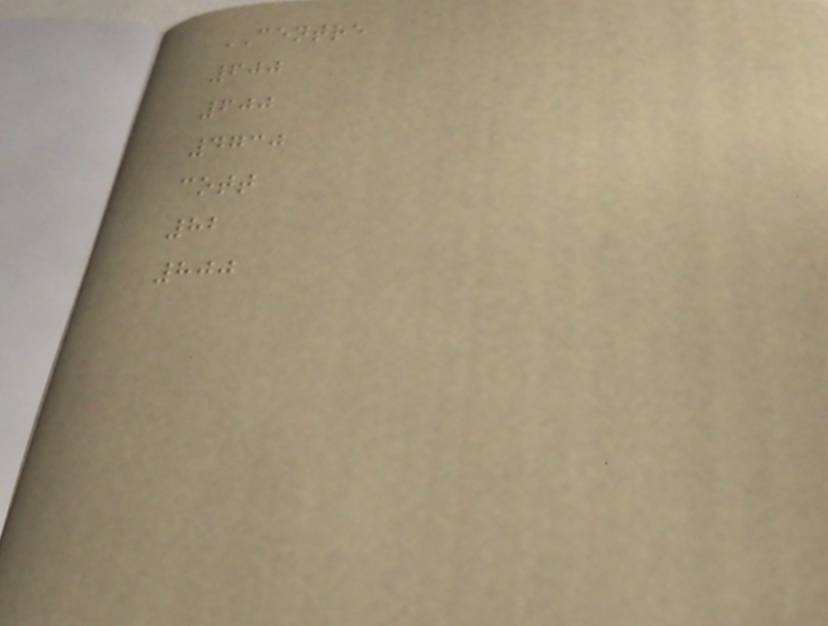CENTRE
600
600
4730
cott
82
800
